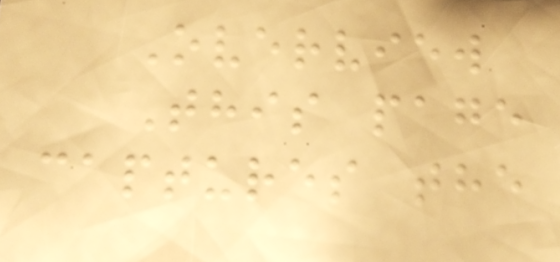Overview
This page
captures the
